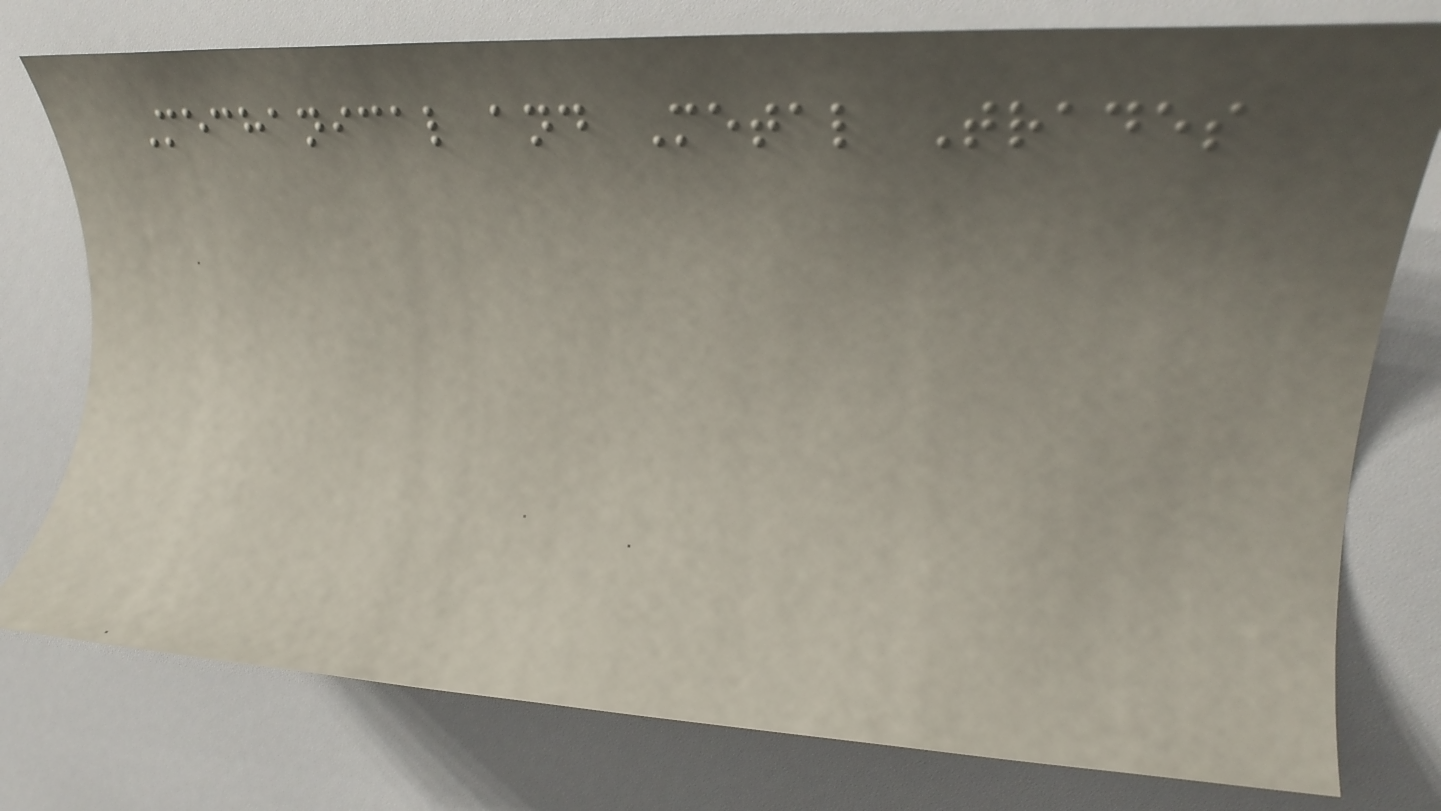Mechanical and Metal Trades
